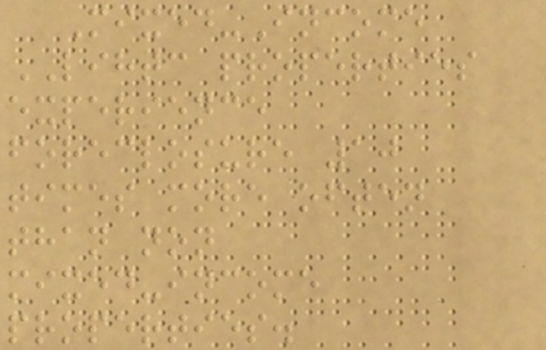Mixed-Income
LIHTC properties
experience
foreclosure 10
times more often
than non
mixed-income
properties.
